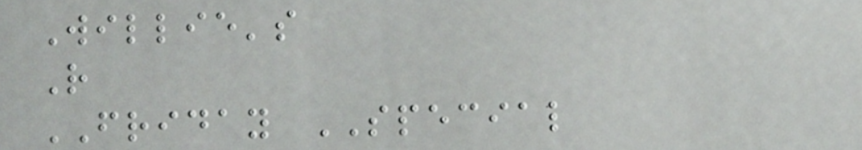Willie's
R
FRIDAY SPECIAL
